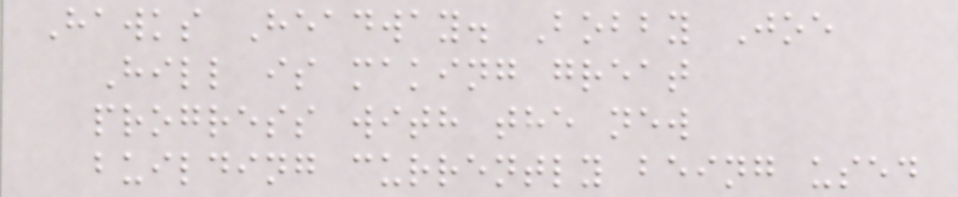Hawks Headway. Bobby Joe
Hill is making great
progress with the new
building currently being used
